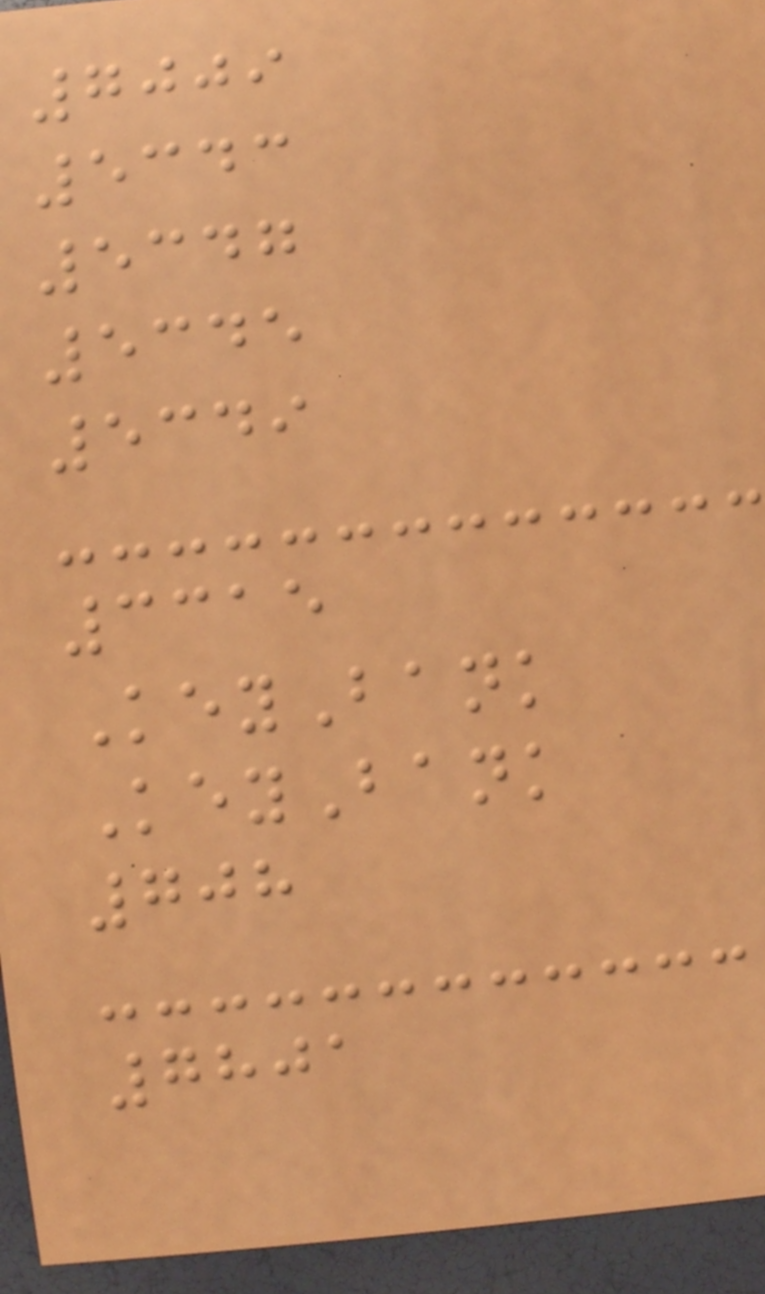7009
5343
5347
5345
5349
3315
KeyBank
KeyBank
708
7801
